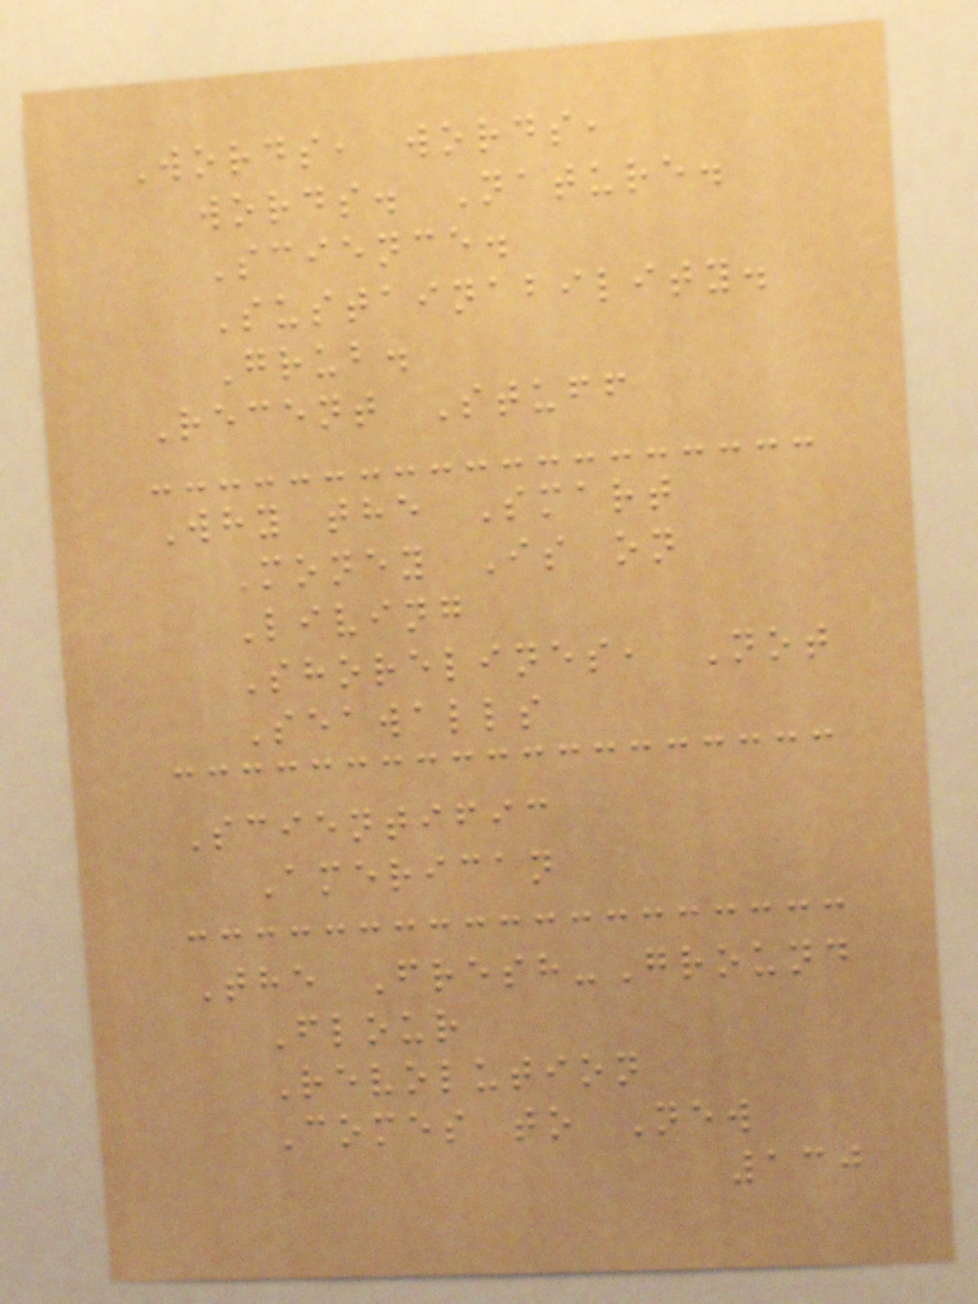Words, words,
words. Nature.
Science.
Sustainability.
Grub.
Recent Stuff
Why the Smart
Money Is on
Living
Shorelines, Not
Seawalls
Scientific
American
The Fresh-Ground
Flour
Revolution
Comes to New
130
